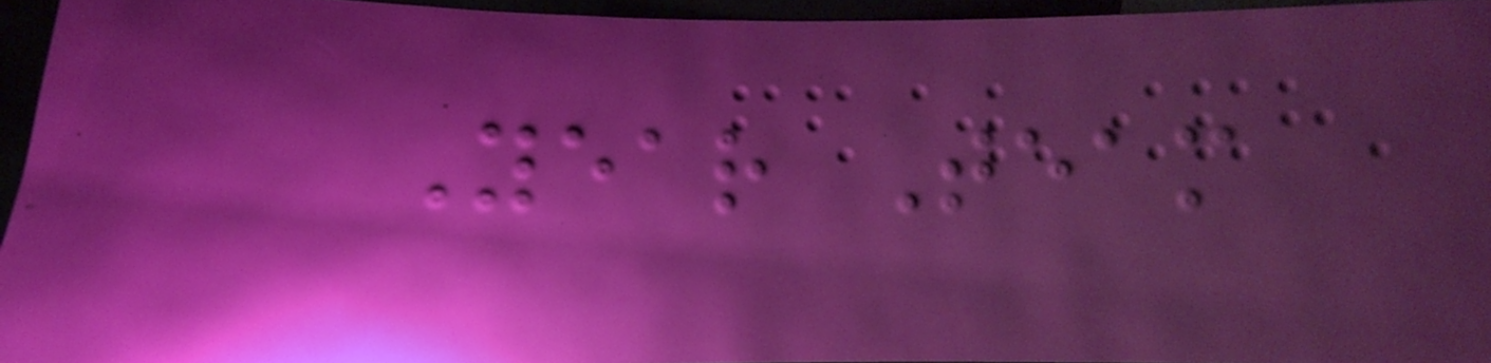Year Team
